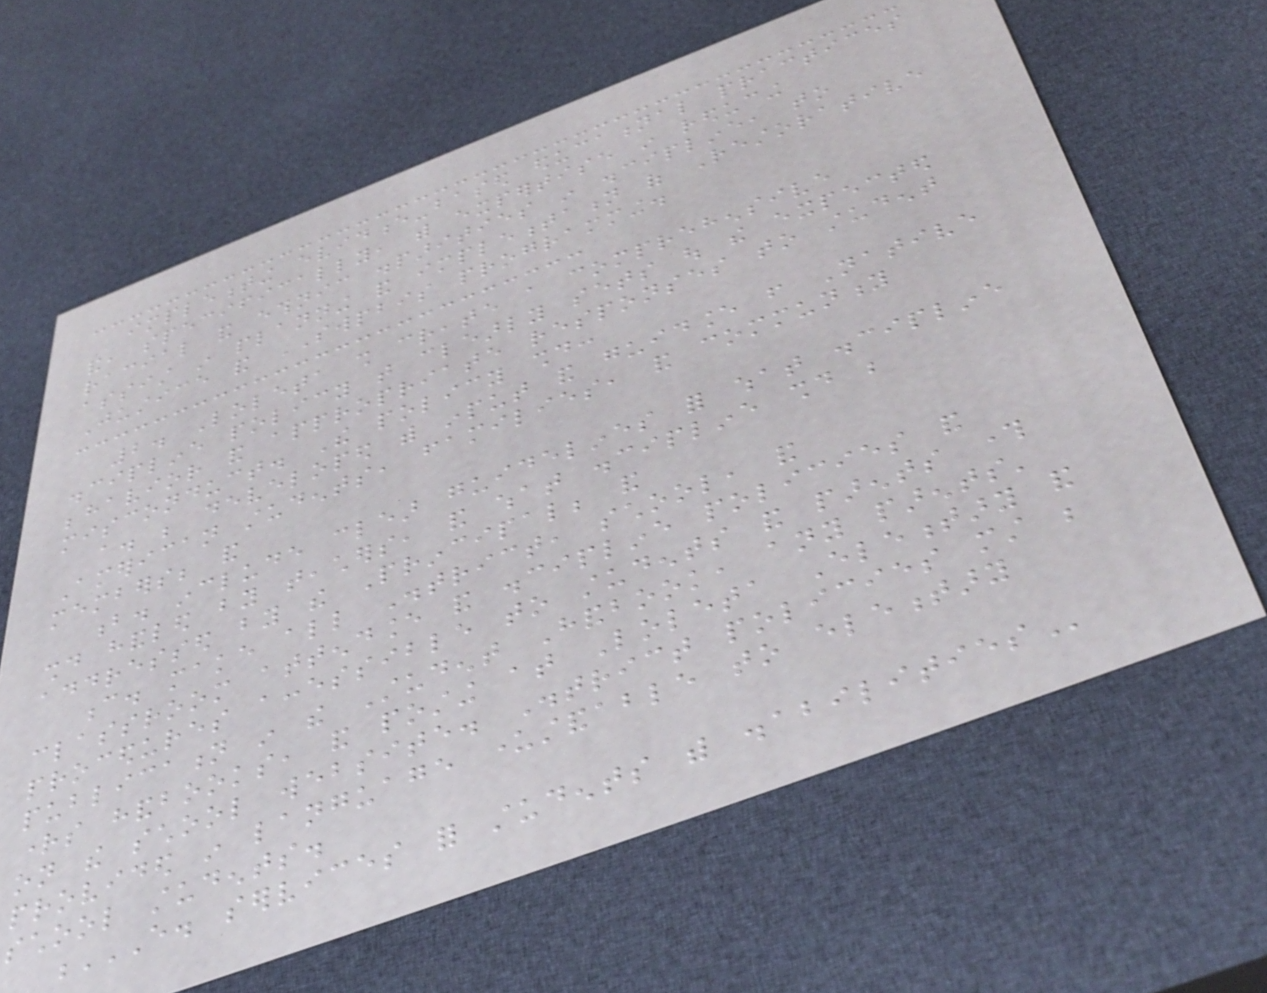implementing evidence-based educational practices
and, specifically, with expertise in reducing
racial and ethnic disparities in discipline, to
assist in planning and implementation of Restorative
Justice and SWPBIS programming.
2. Loleta shall create a comprehensive
discipline policy that clearly sets out the expected
behavior and appropriate responses to student
misconduct. The policy should:
a. be developed with input and guidance from Native
American students, families, and community
members; and
b. include clear guidelines for what discipline
should handled by teachers, and what discipline should be
addressed by the Principal; and
c. make all District, school, and
classroom attendance and discipline policies and
procedures accessible to students and parents through
publication in the Student Handbook, any parents'
rights handbooks, and posting at Loleta Elementary and
on the school website. District policies must be
provided in language understandable to elementary
school students.
E. SERVICES FOR STUDENTS WITH DISABILITIES
